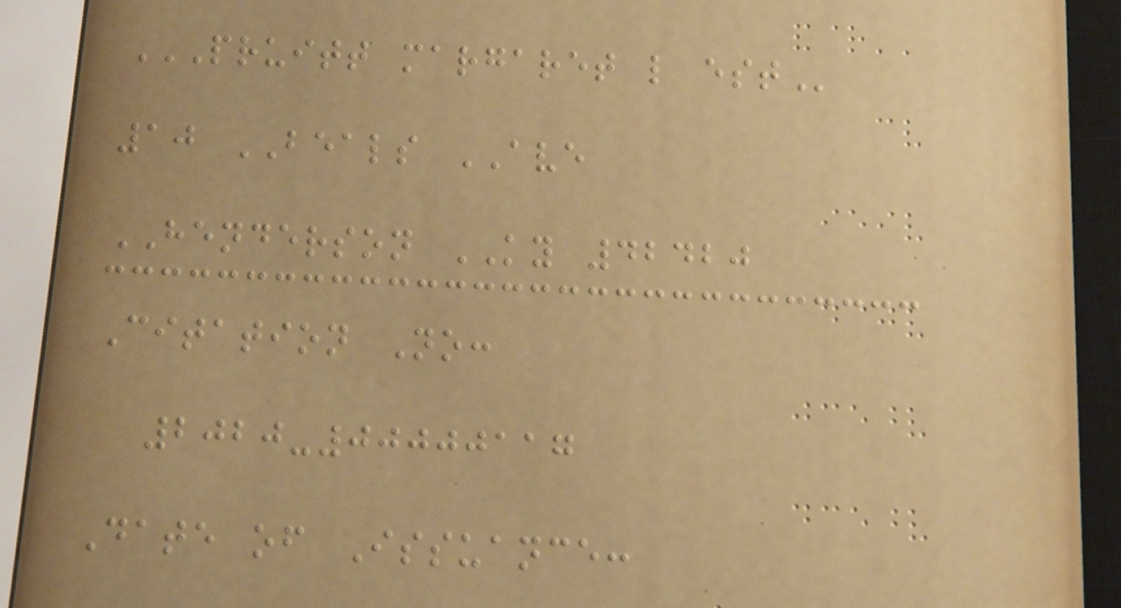PRUITT MARGARET L EST
10 BEALS AVE
HENDERSON KY 42420
Citation No:
2020-00000117
Date of Issuance:
